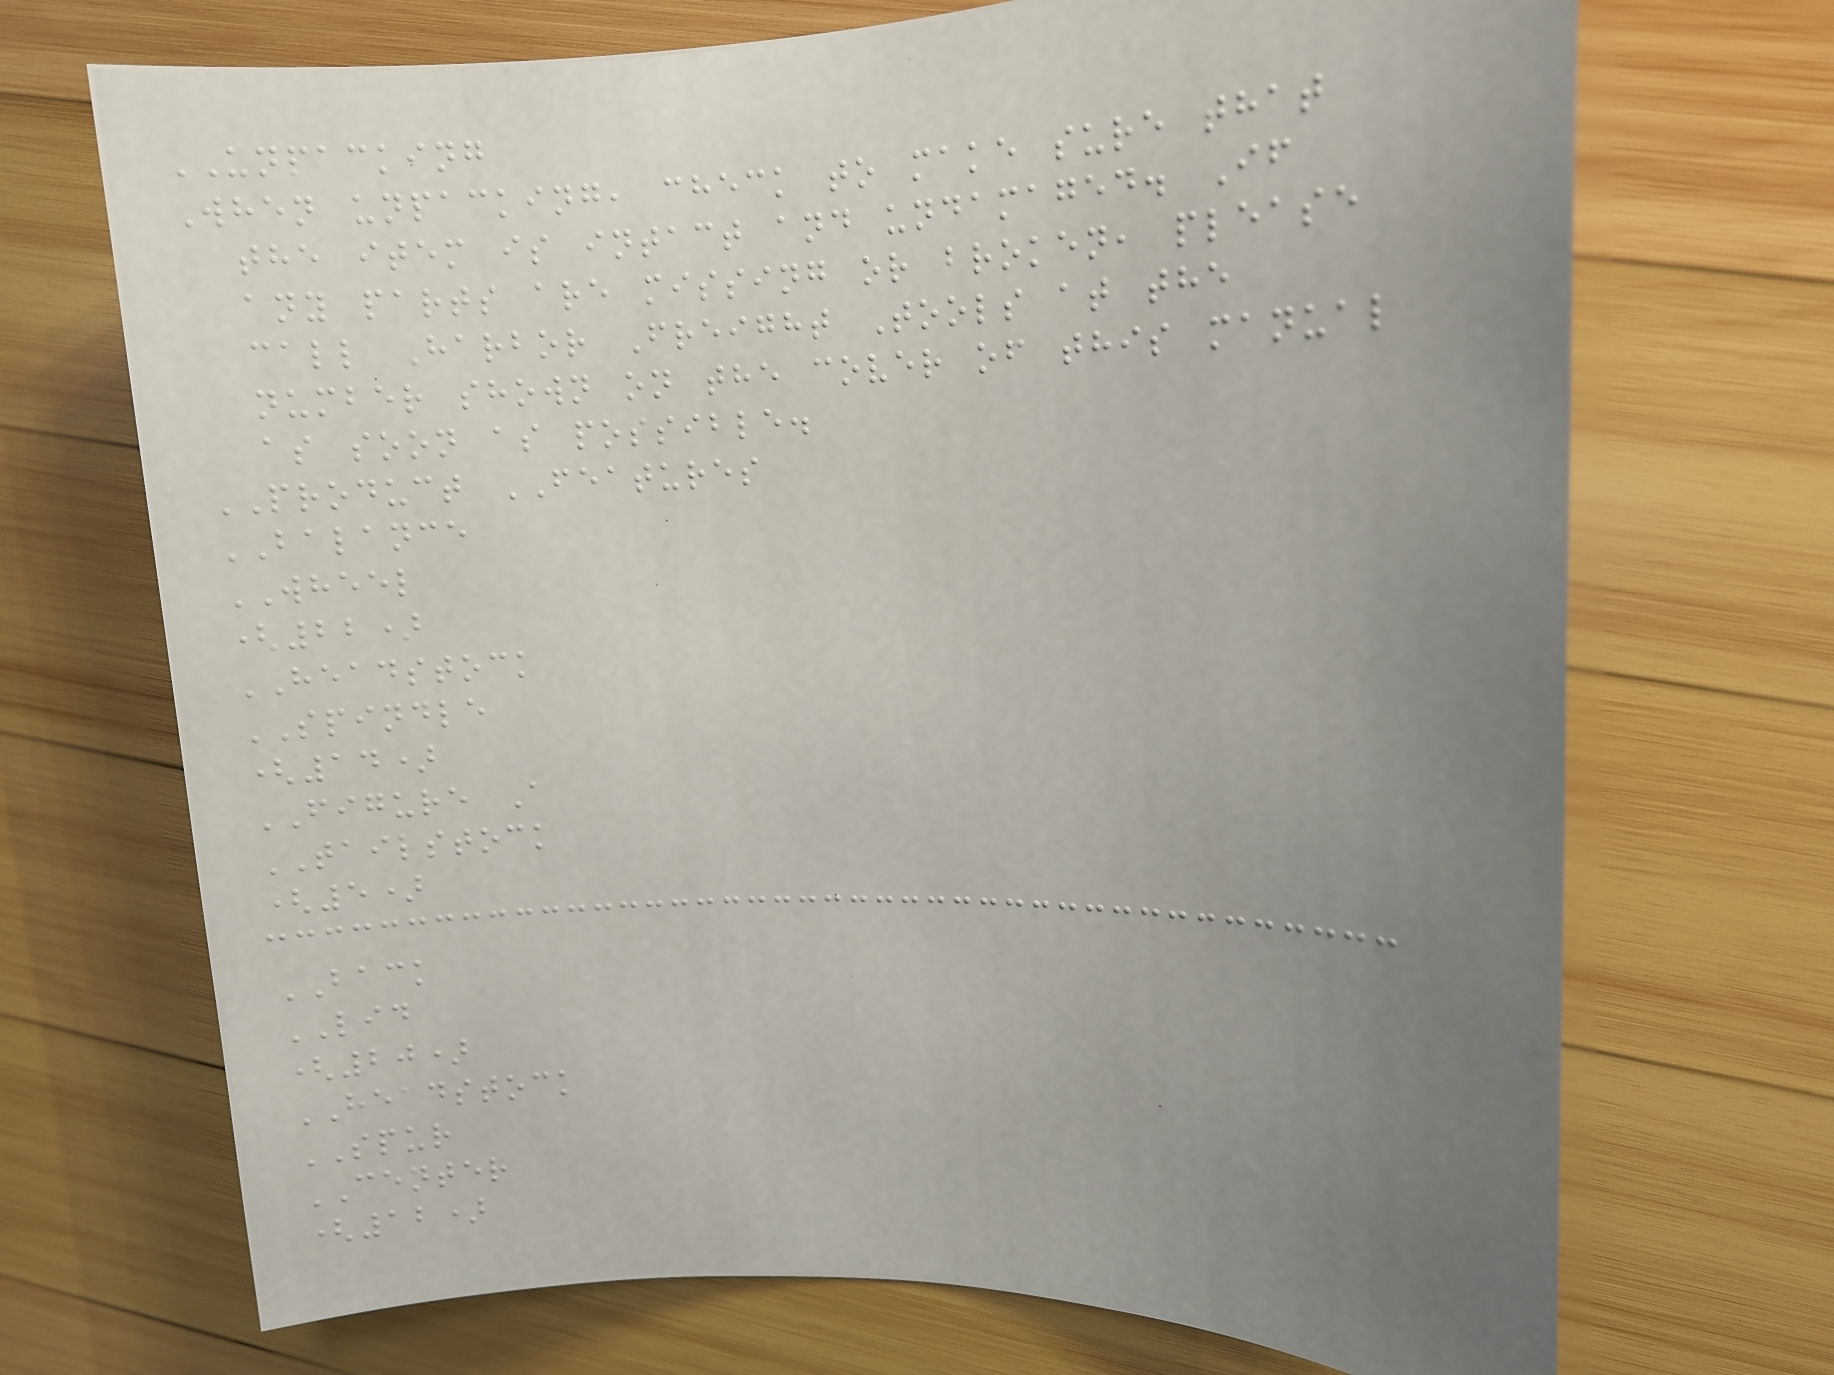UNPACKING
When unpacking, check to make sure that
the item is intact and undamaged. If
any parts are missing or broken, please
call Harbor Freight Tools at the
number shown on the cover of this manual
as soon as possible.
PRODUCT FEATURES
BALANCE
WHEEL
(22)
HEADSTOCK
SPINDLE
(14)
FIGURE A
TAILSTOCK
(5)
BACK
LID
(20)
HEADSTOCK
SPUR
CENTER
(12)
